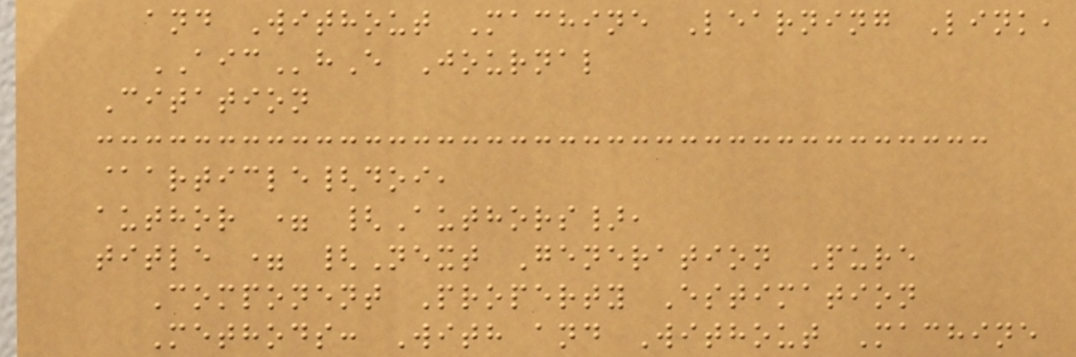and Without Machine Learning Link,
AIChE Journal
Citation
@article{doi,
author = {Authors},
title = {Next Generation Pure
Component Property Estimation
Methods: With and Without Machine
